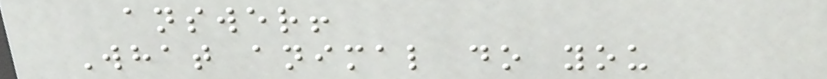answer!
What animal do you
